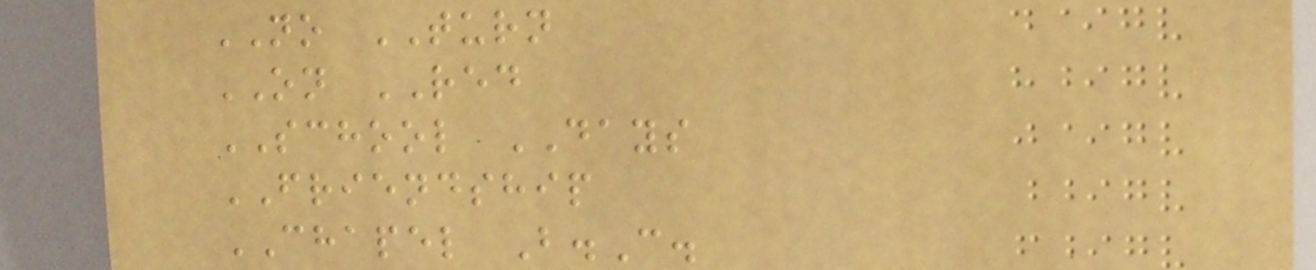NO TURN
ON RED
SCHOOL DAYS
FRIENDSHIP
CHAPEL B.C.
